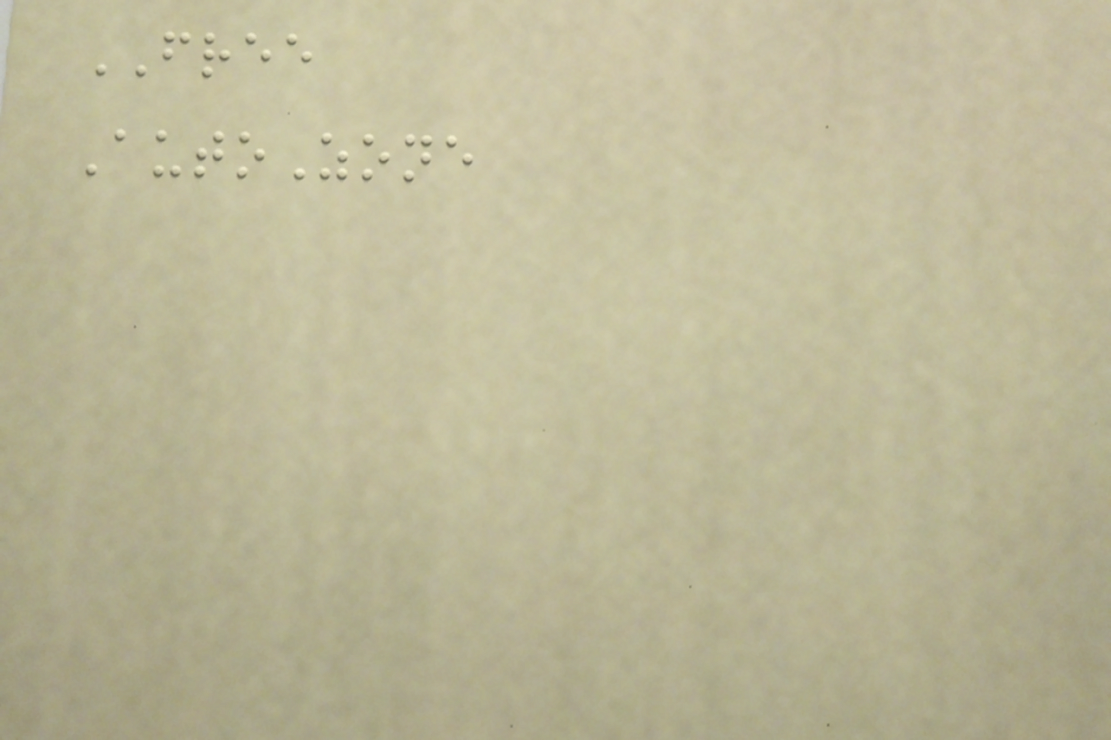FREE
AutoZone
